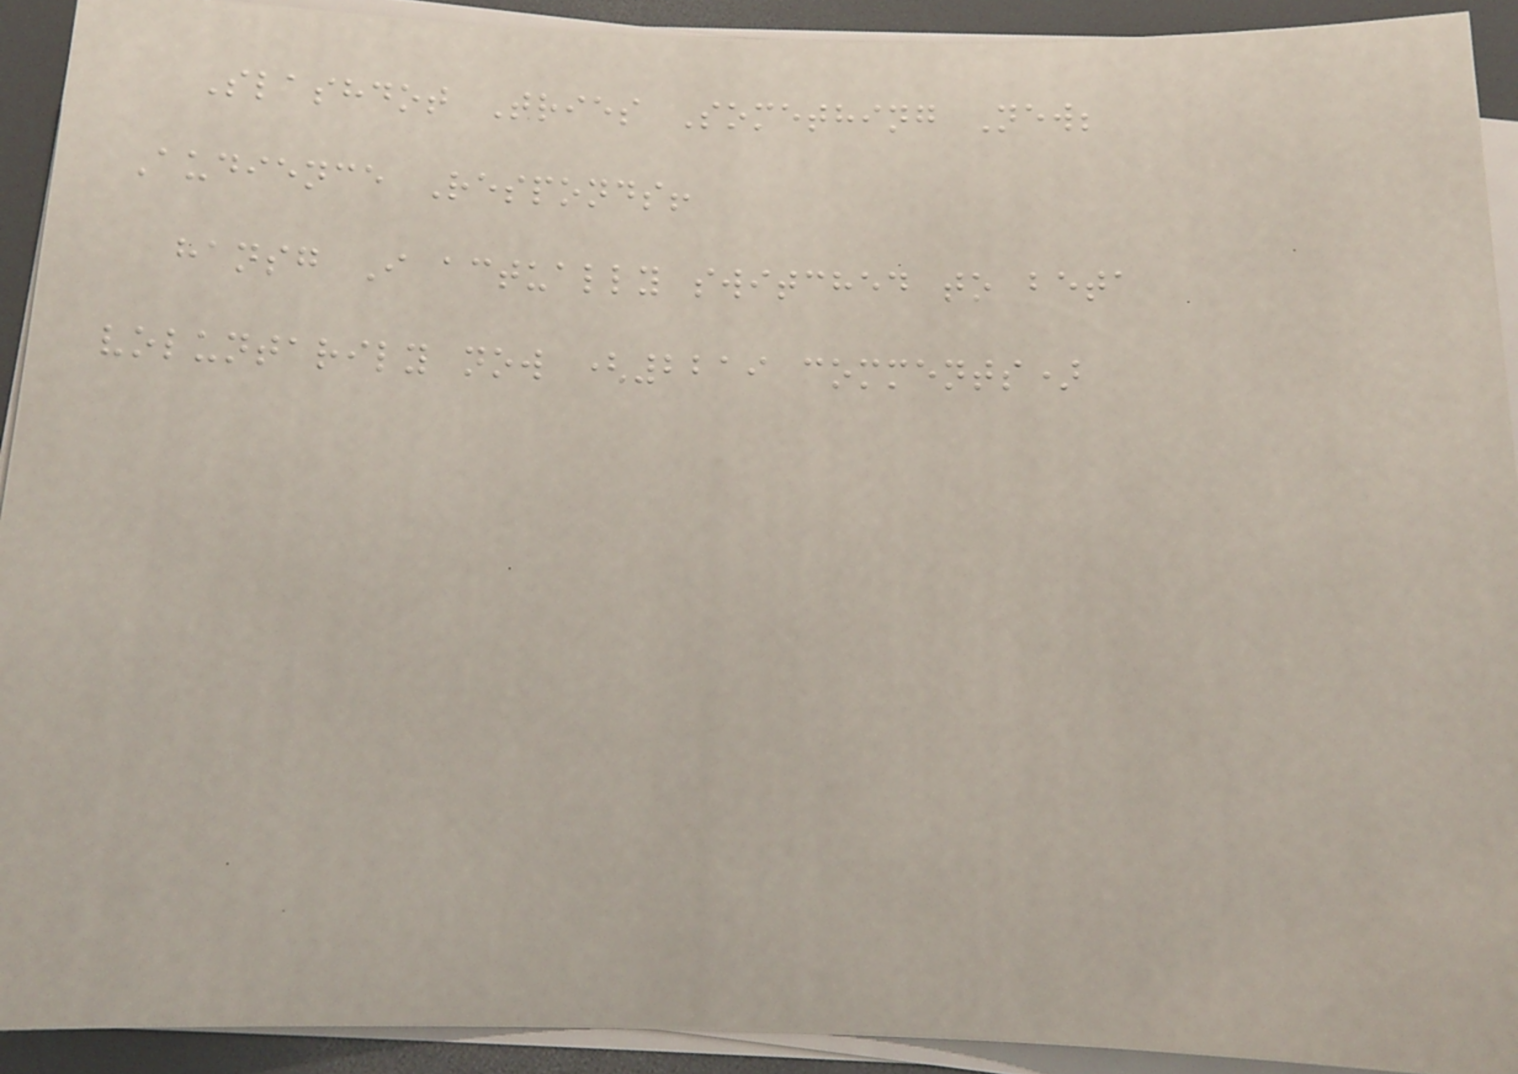Slashdot Tries Something New;
Audience Responds!
hansg I actually switched to beta
voluntarily now (2219 comments)
